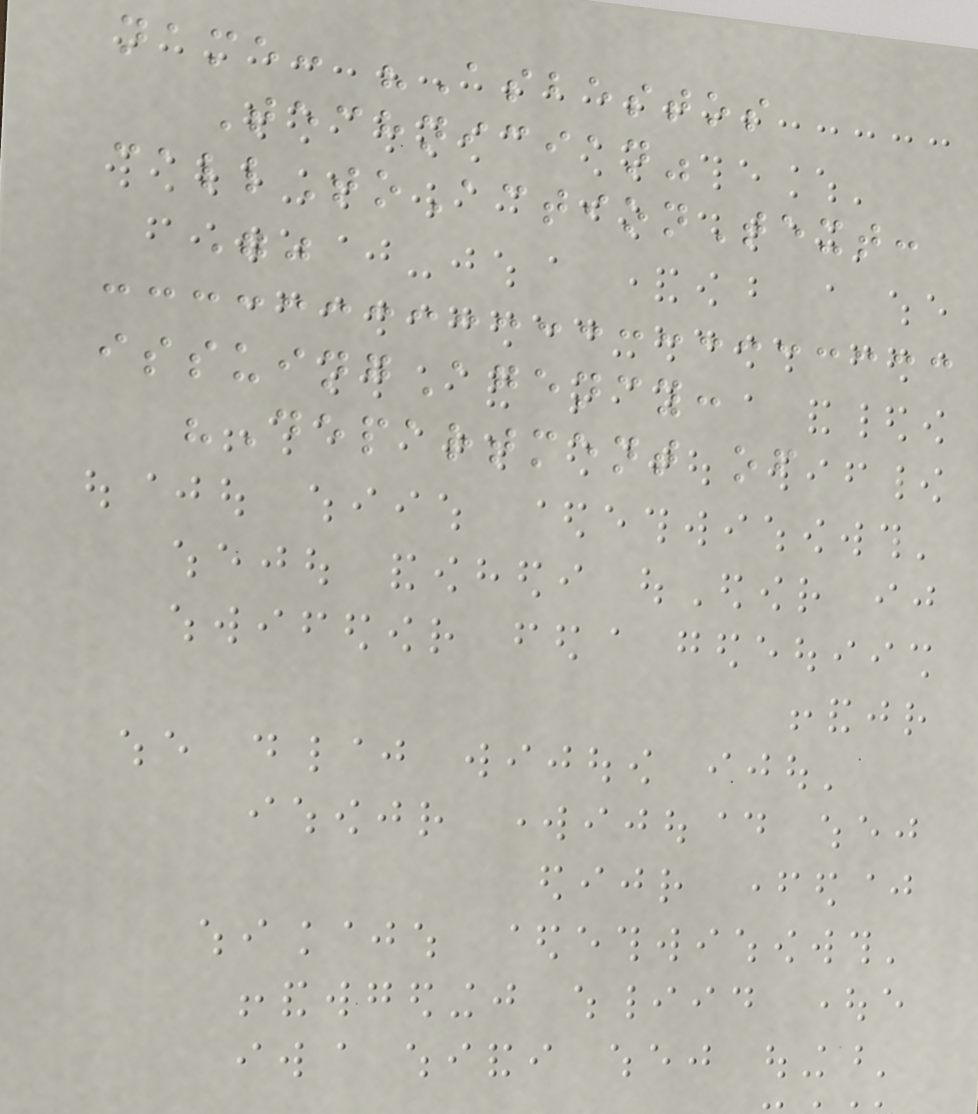name: "Asbestos
Technician"
callToActionText:
""
issuingAgency:
"Department of
